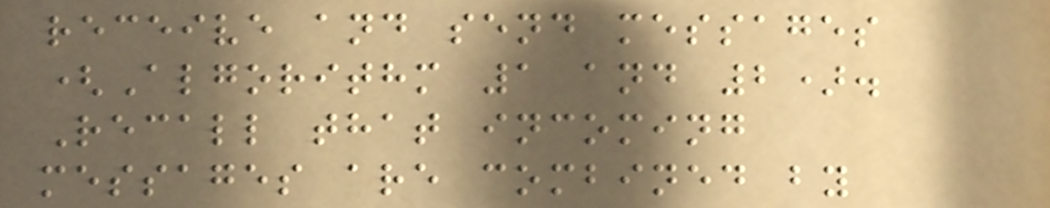receive and send messages
(Algorithm 1 and 2).
Recall that incoming
messages are combined by
